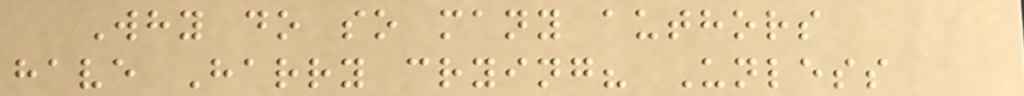Why do so many authors
have Harry crying? Unless
